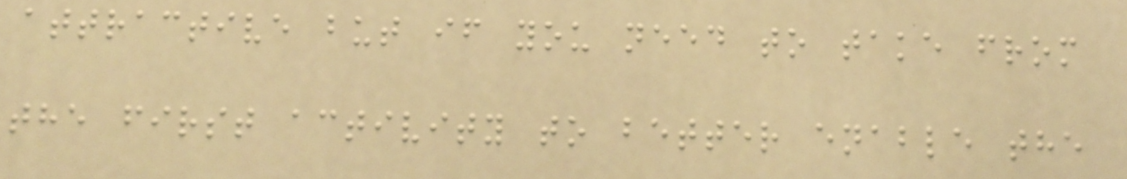attractive but if you need to take from
the first activity to better enable the
